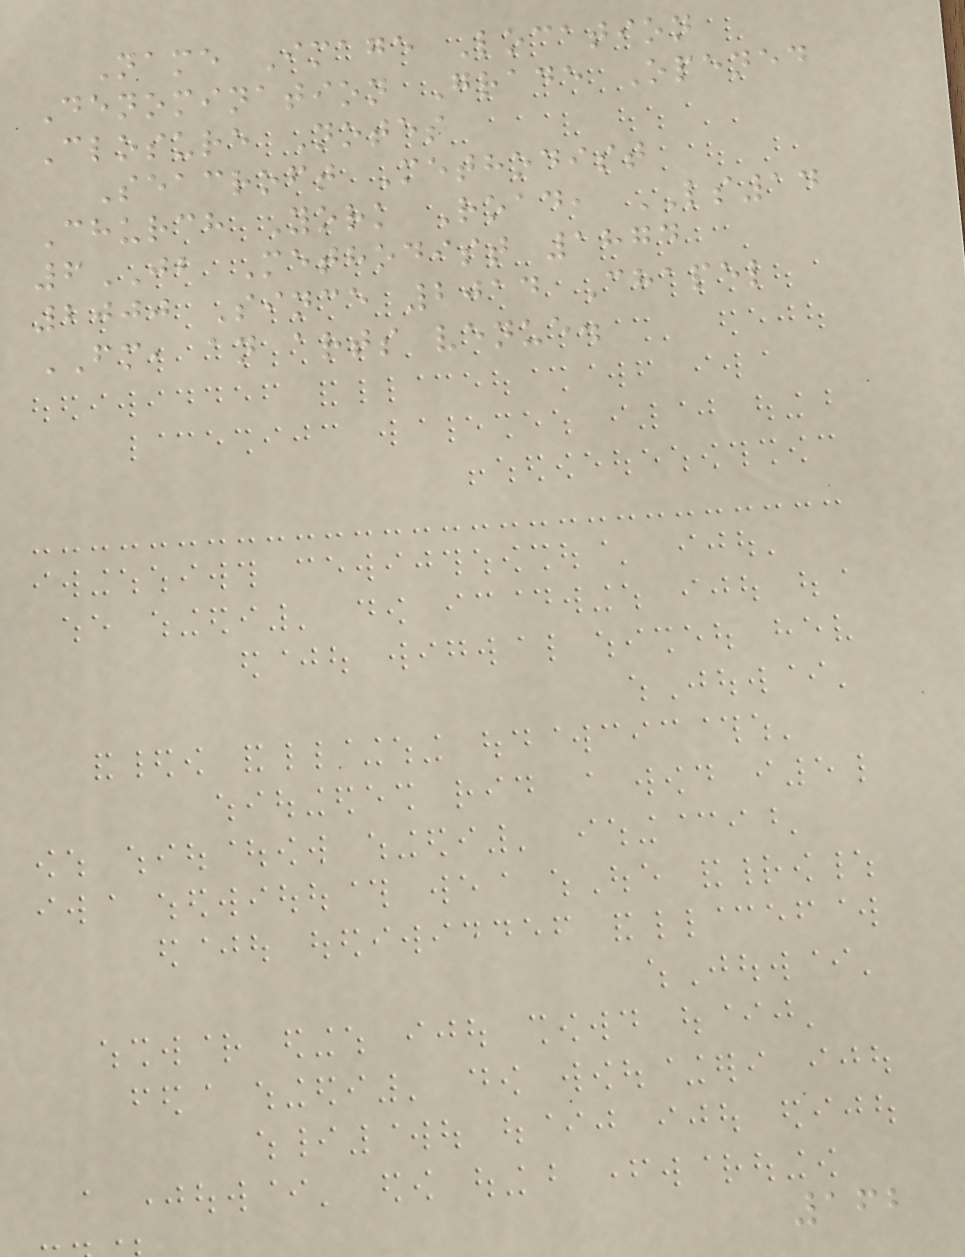Name Image Location
Denomination Grade Opened
Closure Notes
Seacroft Methodist
Church York Road, LS14
6JB Methodist 1874
2000 Since 2014 Chapel
FM, an arts venue.
162
